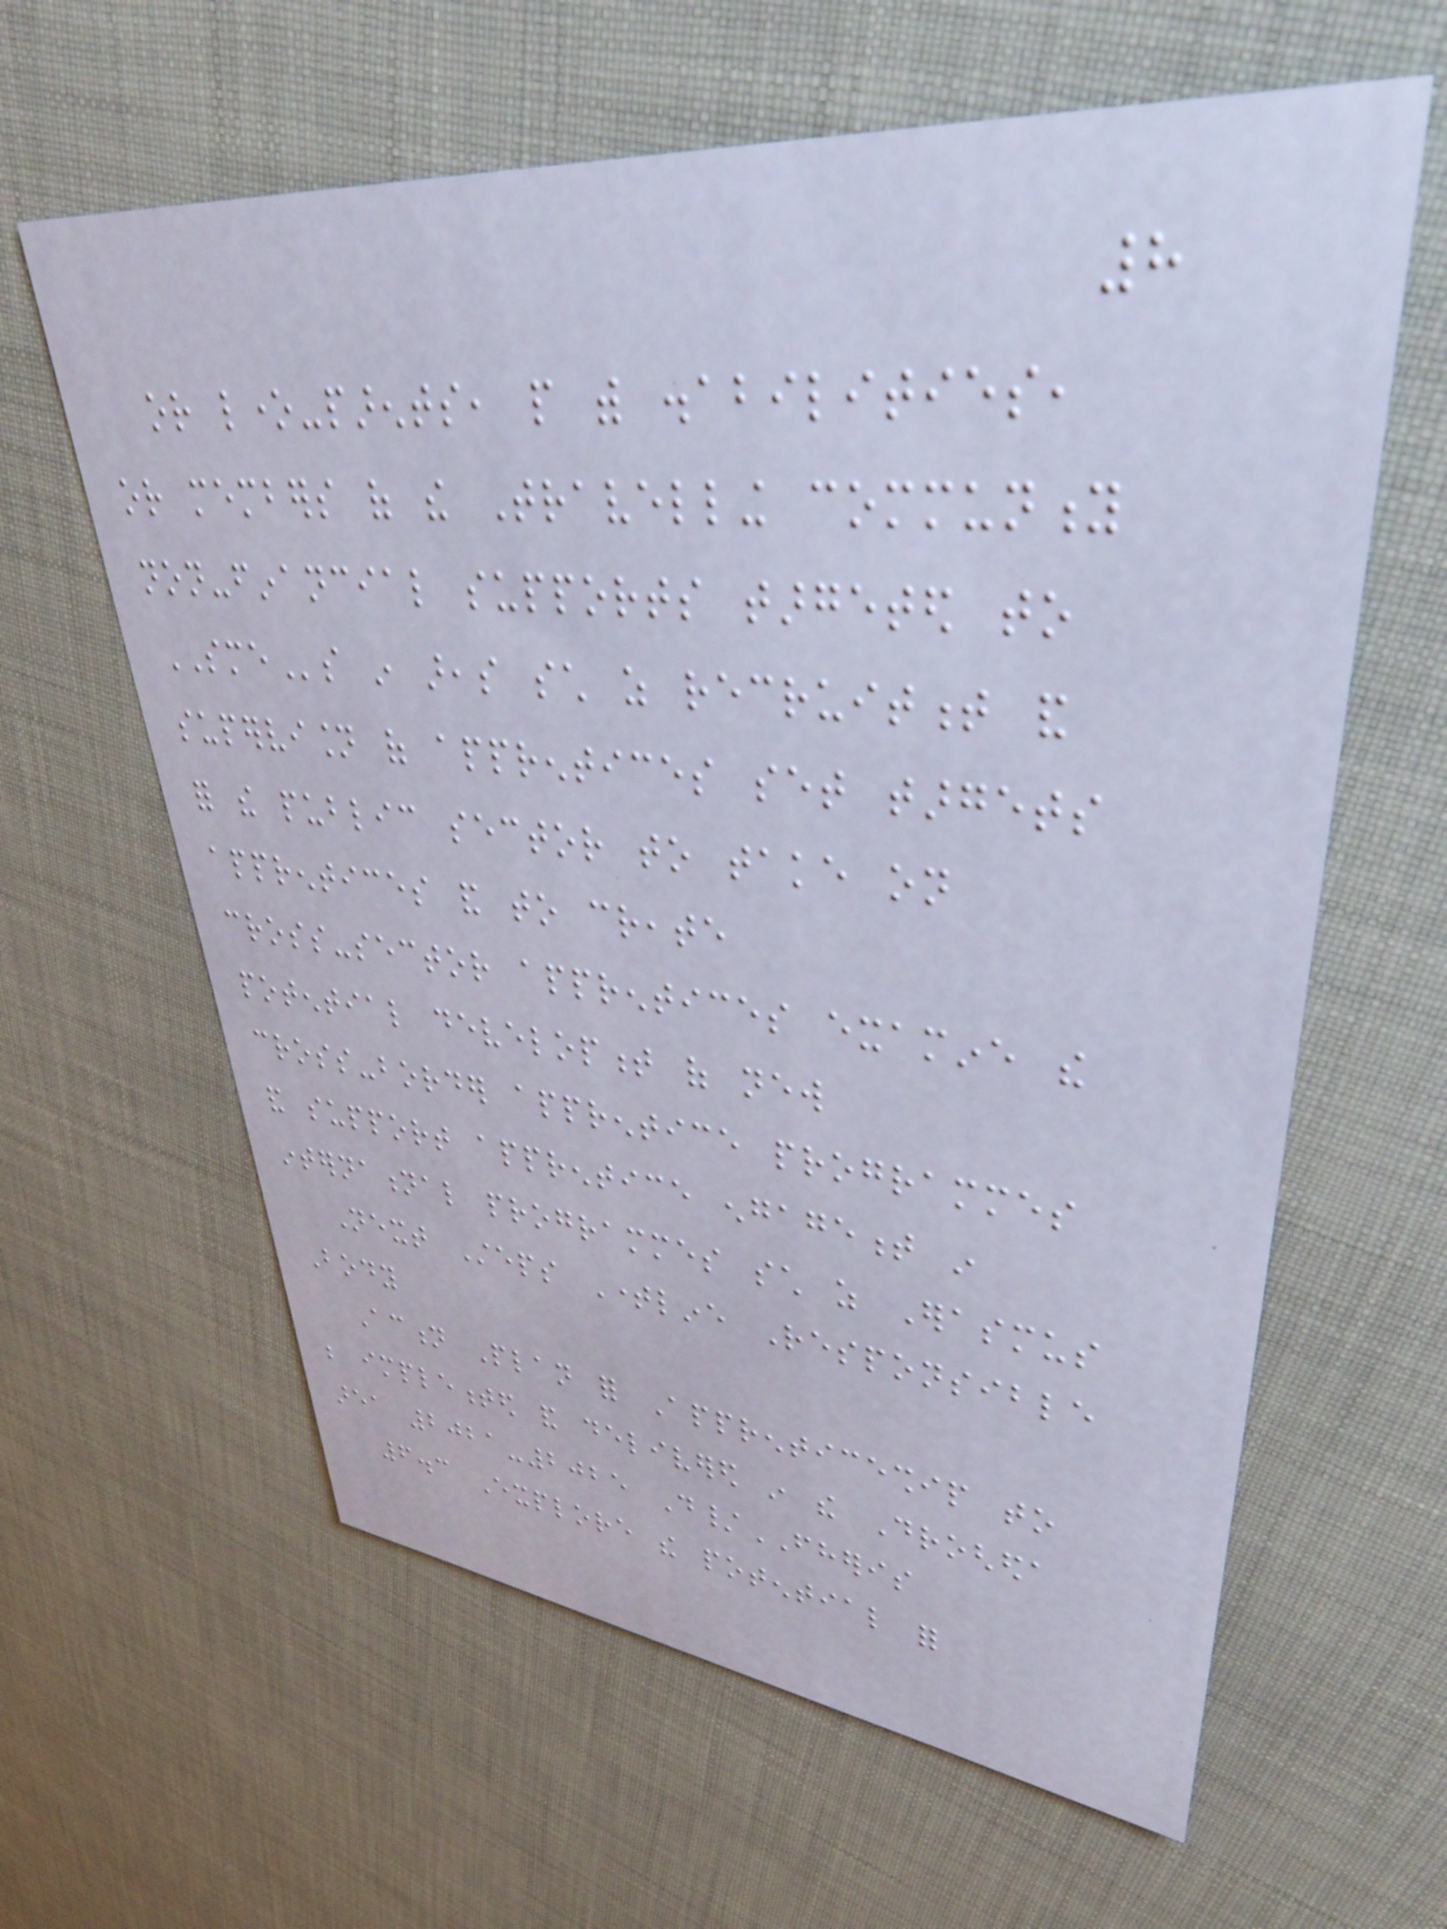8
or lone-parents, people with disabilities,
or members of the Travelling community
non-financial supports targeted to
SMEs in areas such as recruitment and
supervision of apprentices set targets
for the public sector to take on
apprentices and to create
cross-sector apprentices examine the
potential development of new
cross-border apprentice programmes
and support apprentice engagement in
international programmes such as Erasmus
Next Steps Timeline Responsible
Body
Action Plan for Apprenticeship to
be implemented and delivered in the Drogheda
area 2021-2025 D/FHERIS
6.3 Explore the potential for
